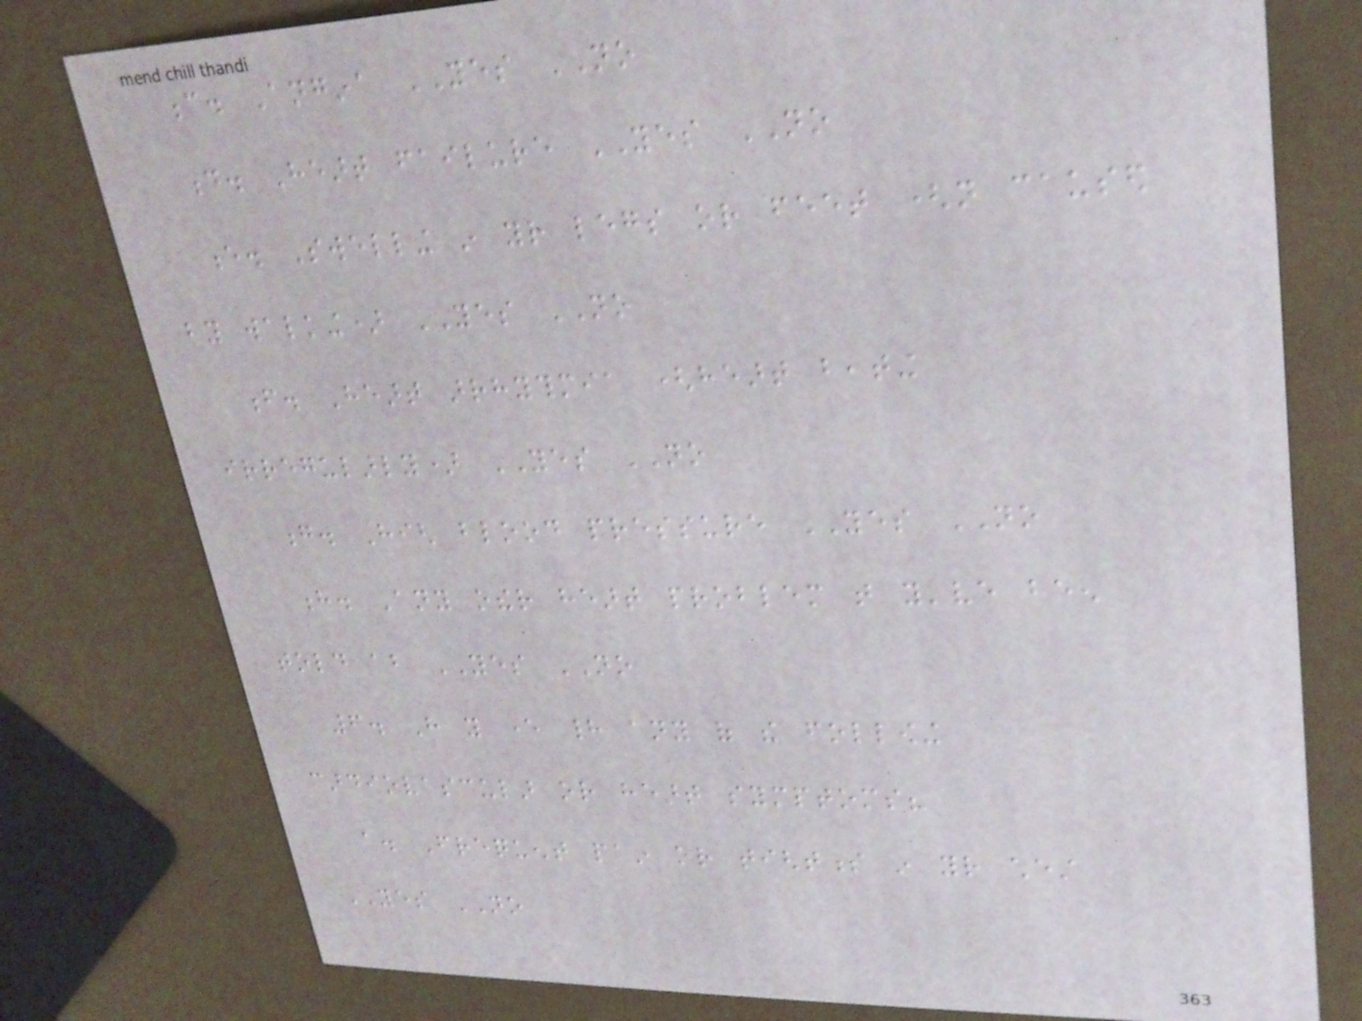c. Angina YES NO
d. Heart failure YES NO
e. Swelling in your legs or feet (not caused
by walking) YES NO
f. Heart arrhythmia (heart beating
irregularly) YES NO
g. High blood pressure YES NO
h. Any other heart problem that you've been
told about YES NO
6. Have you ever had any of the following
cardiovascular or heart symptoms?
a. Frequent pain or tightness in your chest
YES NO
